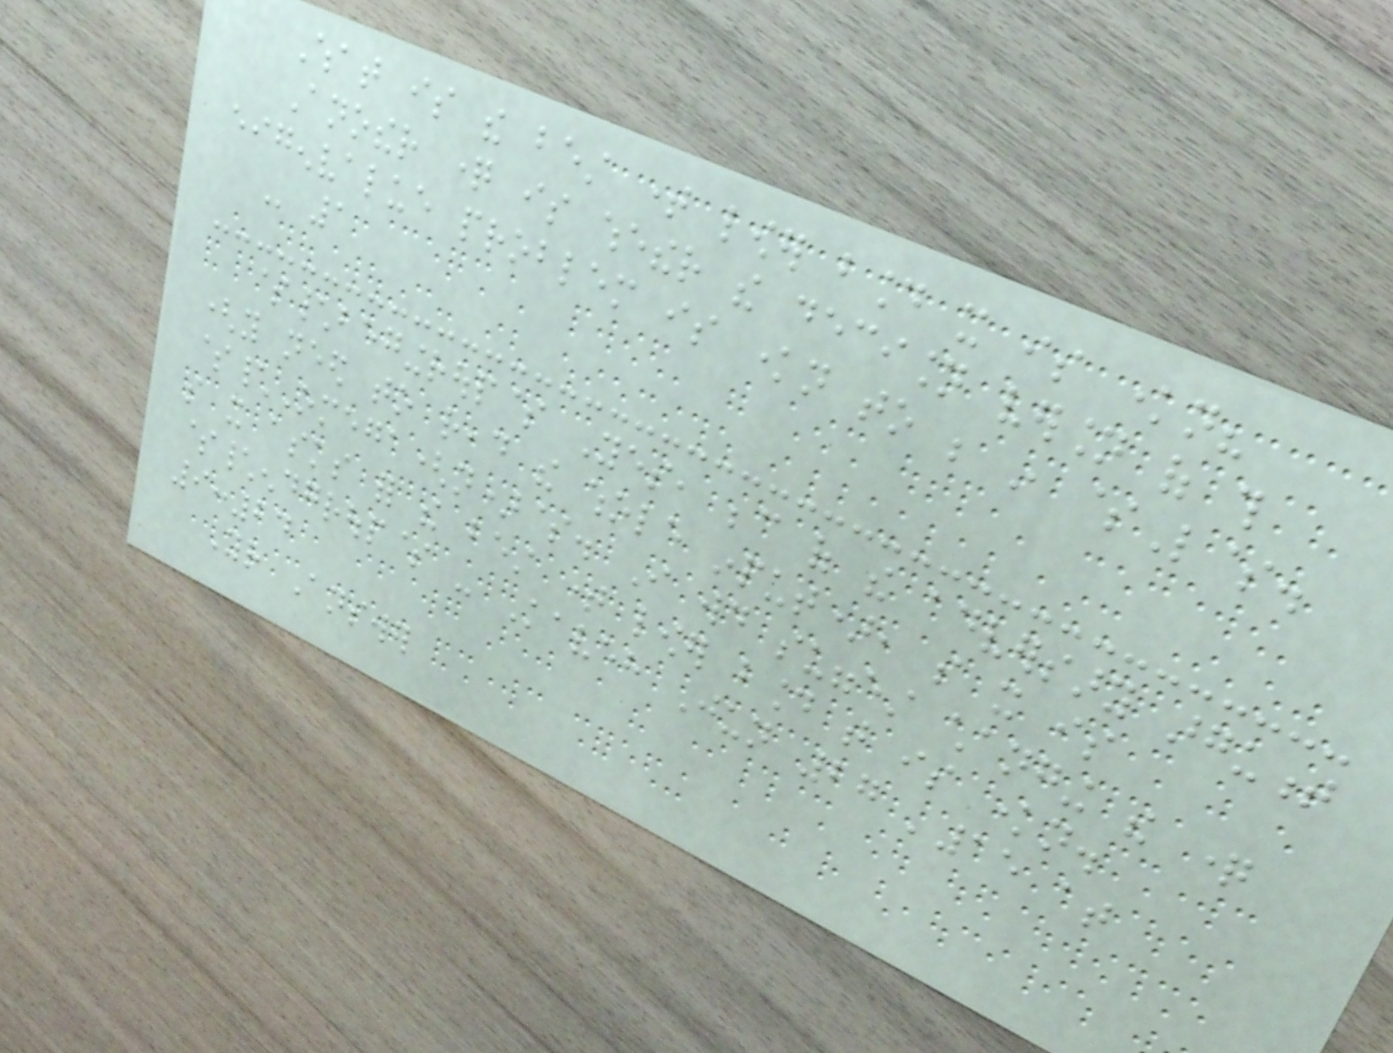What is the best time lower bound it is known?
Another question is whether the decision version of this
eigenvalue problem is known to be in $L$.
- 1
$\begingroup$ Yes, because of the adversary argument
(you need to read the whole input), so it is
$\Omega(n)$. I would suggest changing the question
so it asks for the best time lower bound that is known.
$\endgroup$ - Kaveh Jun 27 '15 at
9:24
Your Answer
